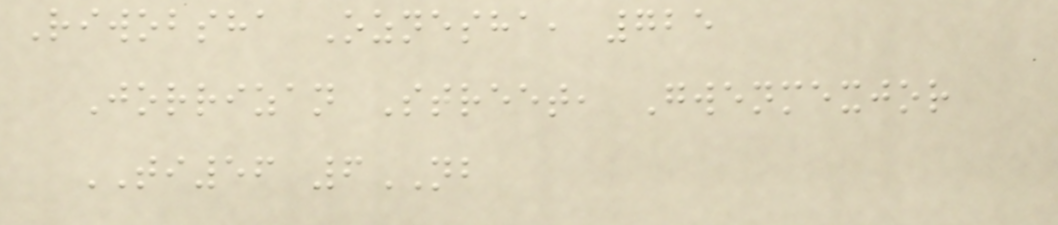Riwobsha Oznesha, 725
Jorrizan Street, Gwenmexjor
TI56 6NB
